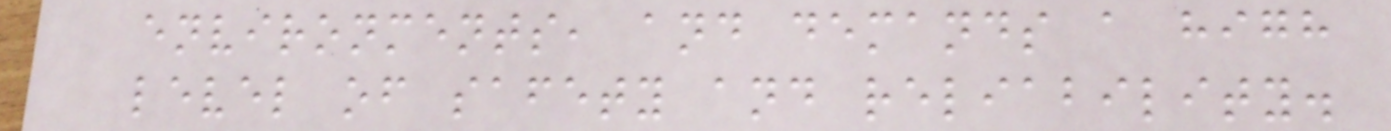environments, and demands a high
level of safety and reliability.
